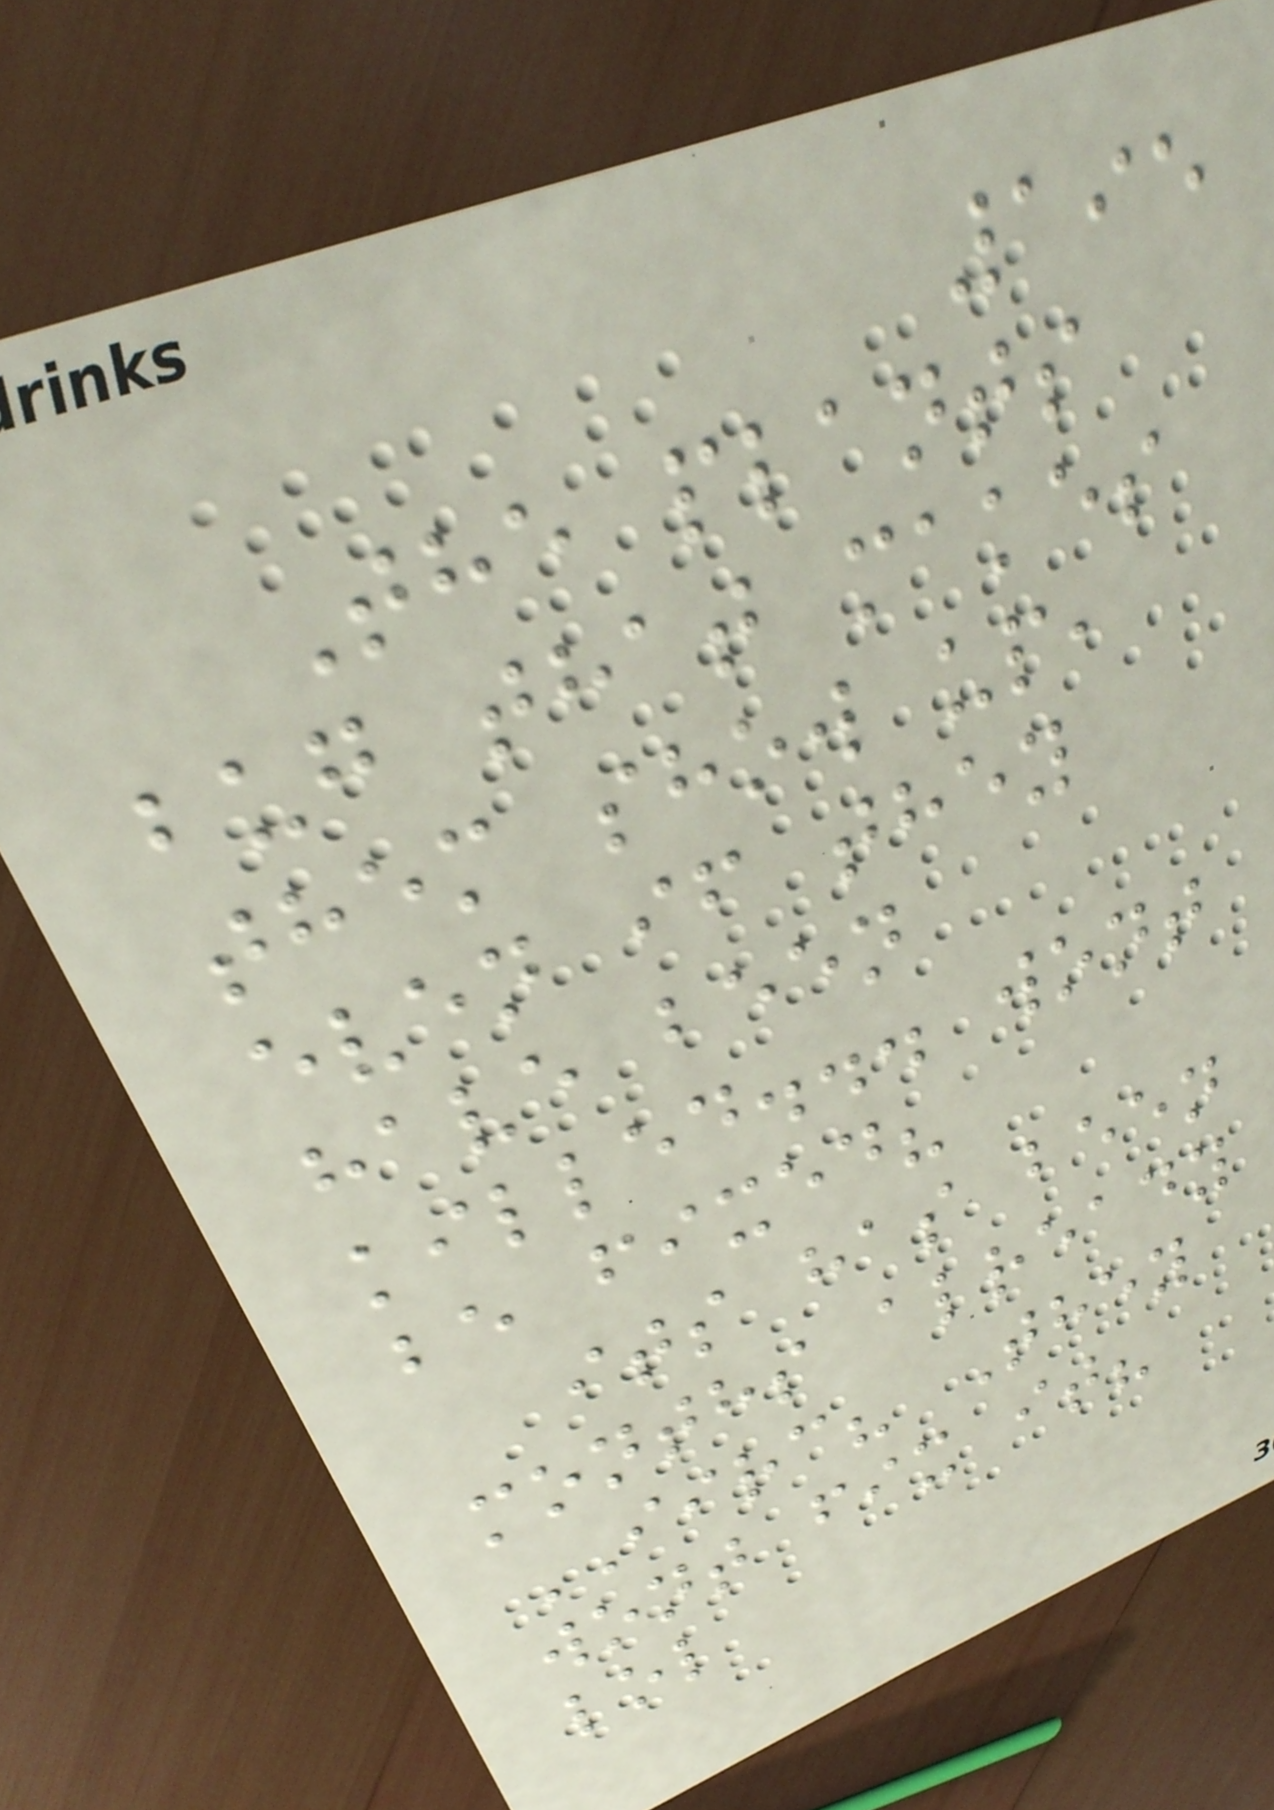195
The plants
bug that makes
them show up,
even if they
have been
killed... wont
be fixed?
its has been
months already
IIRC? They
wont fix it?
lol
